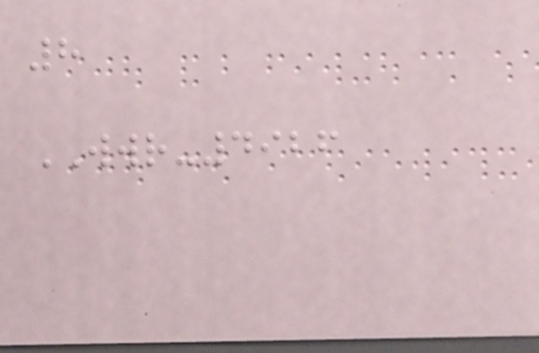8
WWR-4926
